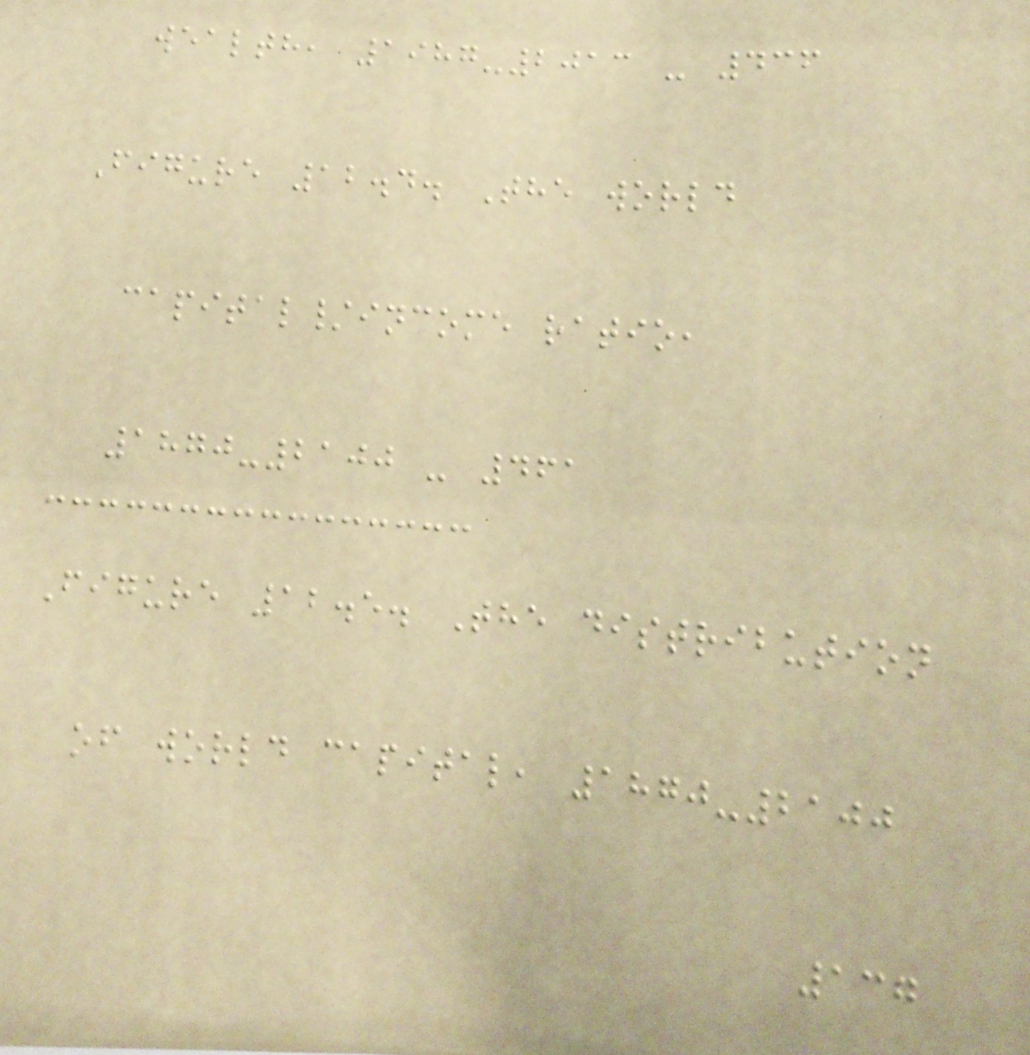wealth, 1987-2013 - 436
Figure 12.4. The world
capital/income ratio,
1870-2100 - 461
Figure 12.5. The distribution
of world capital, 1870-2100
137
